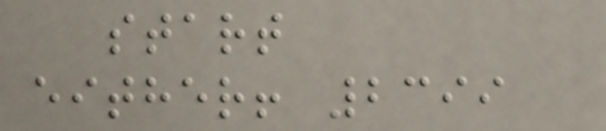start
either! 2399
